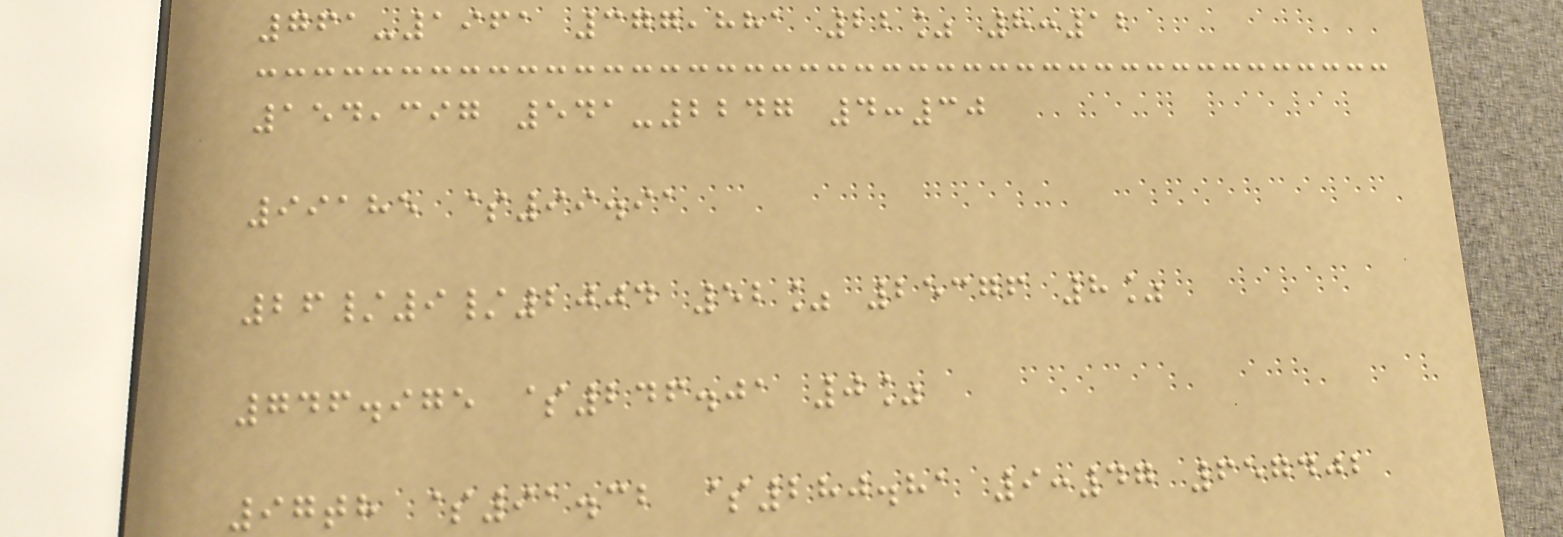761-1961 377,881 22% 8:12
154,397 541-2247 4:30
99185 $99.91
26/9/2004 52% 25376 8%
746.975 $246.01 0%
97th $91.32 $280.81 9:47 657402
